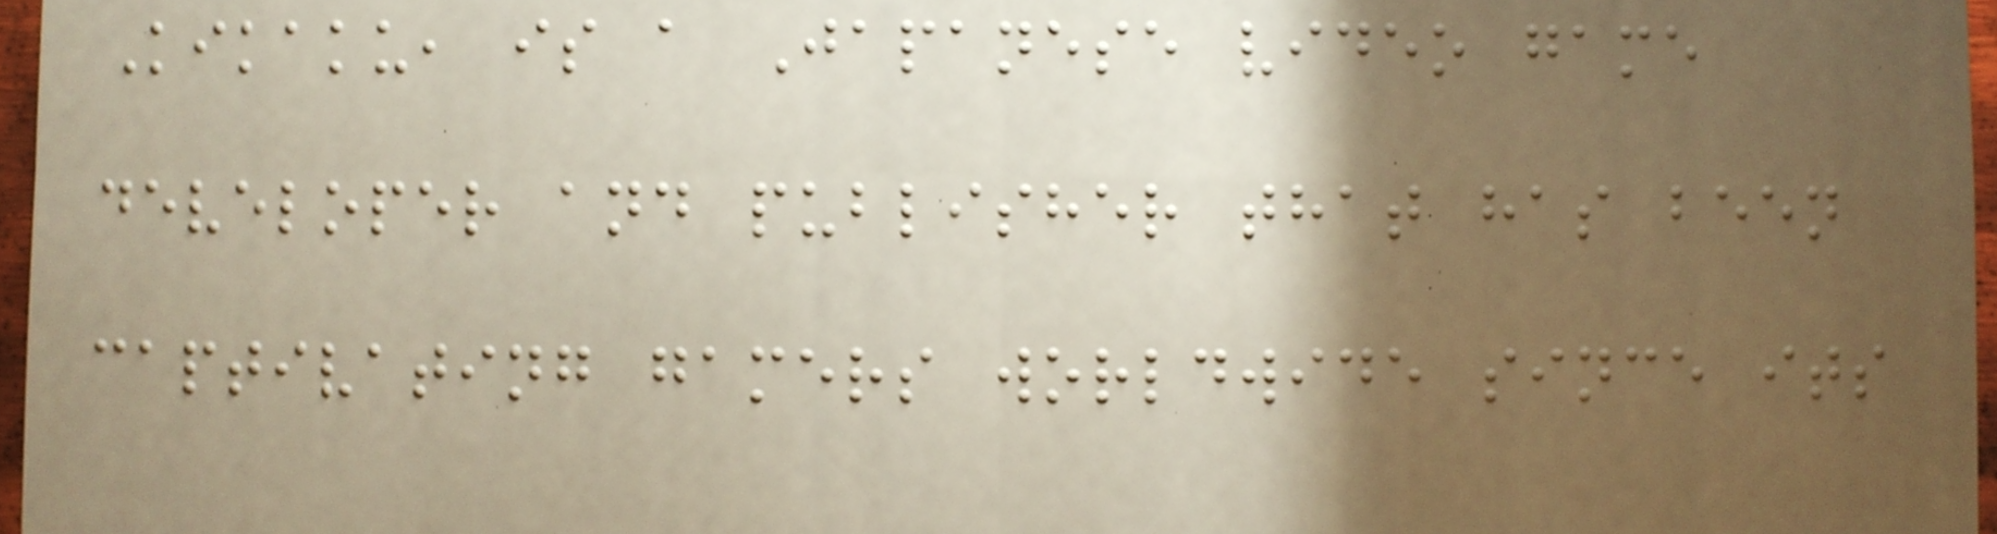Kikaku, is a Japanese video game
developer and publisher that has been
captivating gamers worldwide since its
